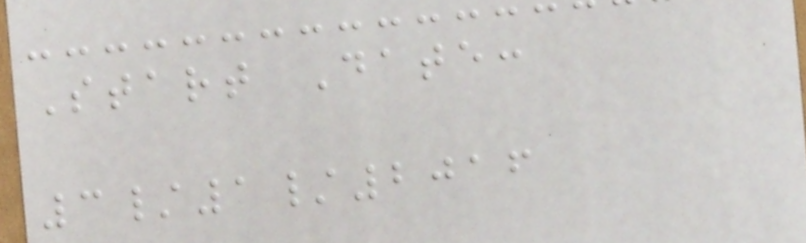Start Date:
3/1/2016
